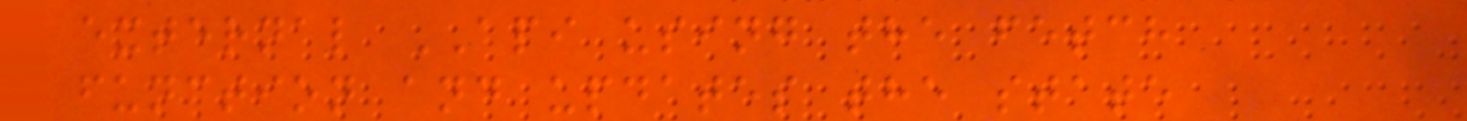external API using the fetch
function and updates the state
